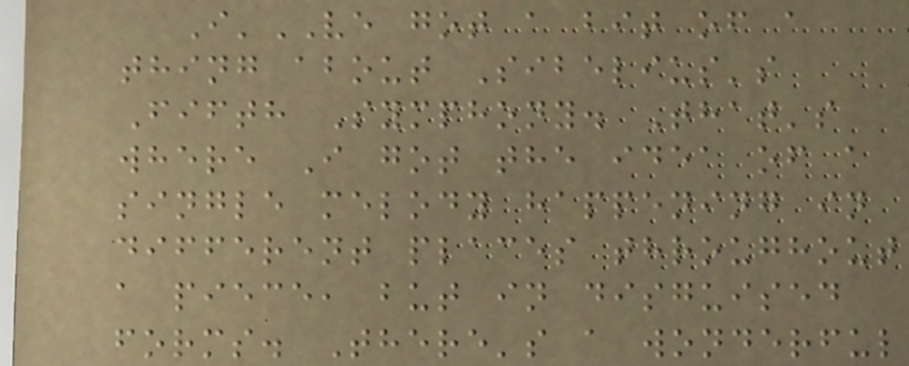I'VE got a bit of a
thing about Sibelius's
Fifth Symphony. That's
where I got the idea of a
single melody happening in
different places throughout
a piece, but in disguised
forms. There's a wonderful
